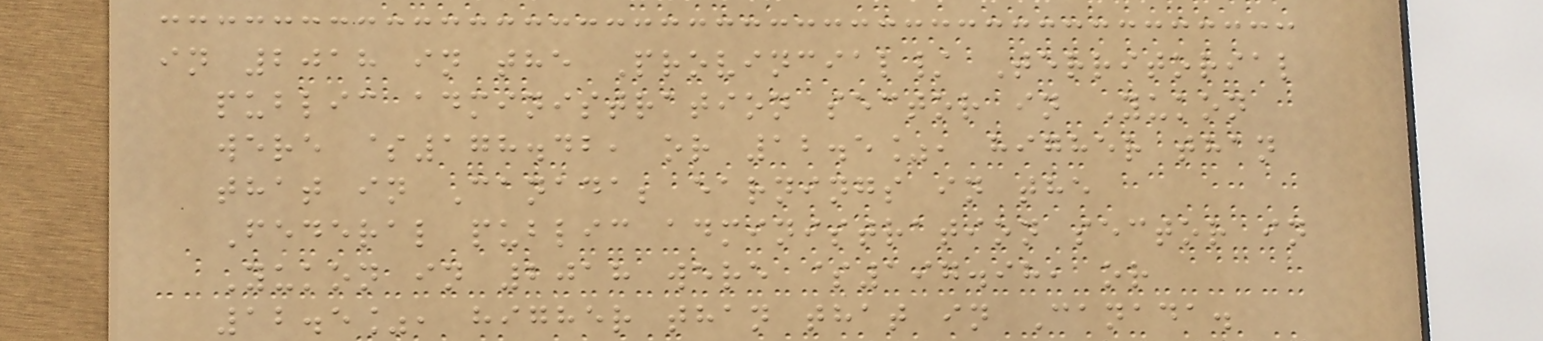in 2018 in the Provincial/ Territorial
public administration sector in Yukon
were $178.42, or 12.5%, higher than
that in Canada; earnings in the
Federal public administration sector in
Yukon in 2018 were $197.98, or
12.5%, higher than that in Canada.
